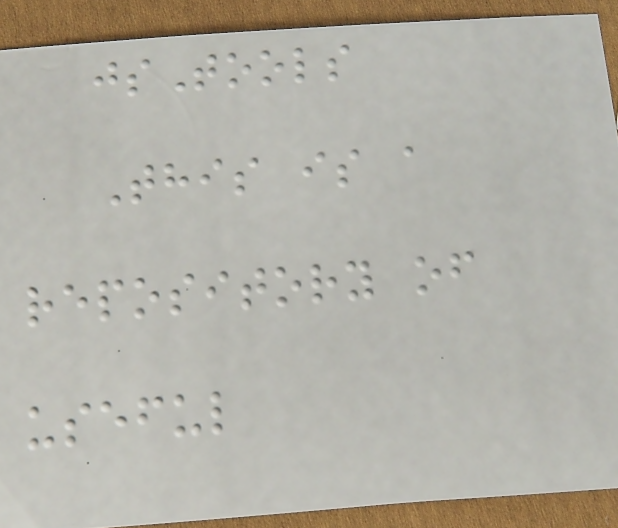jsTools
This is a
repository of
useful
